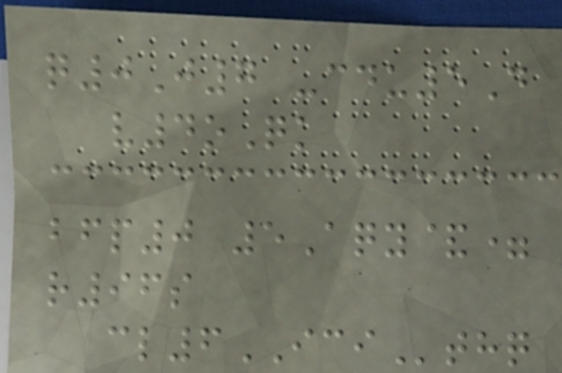q0J7 -cdu5D
v4oQk
bfp0 5Aqy&=
r96s
cl6ICIthq
